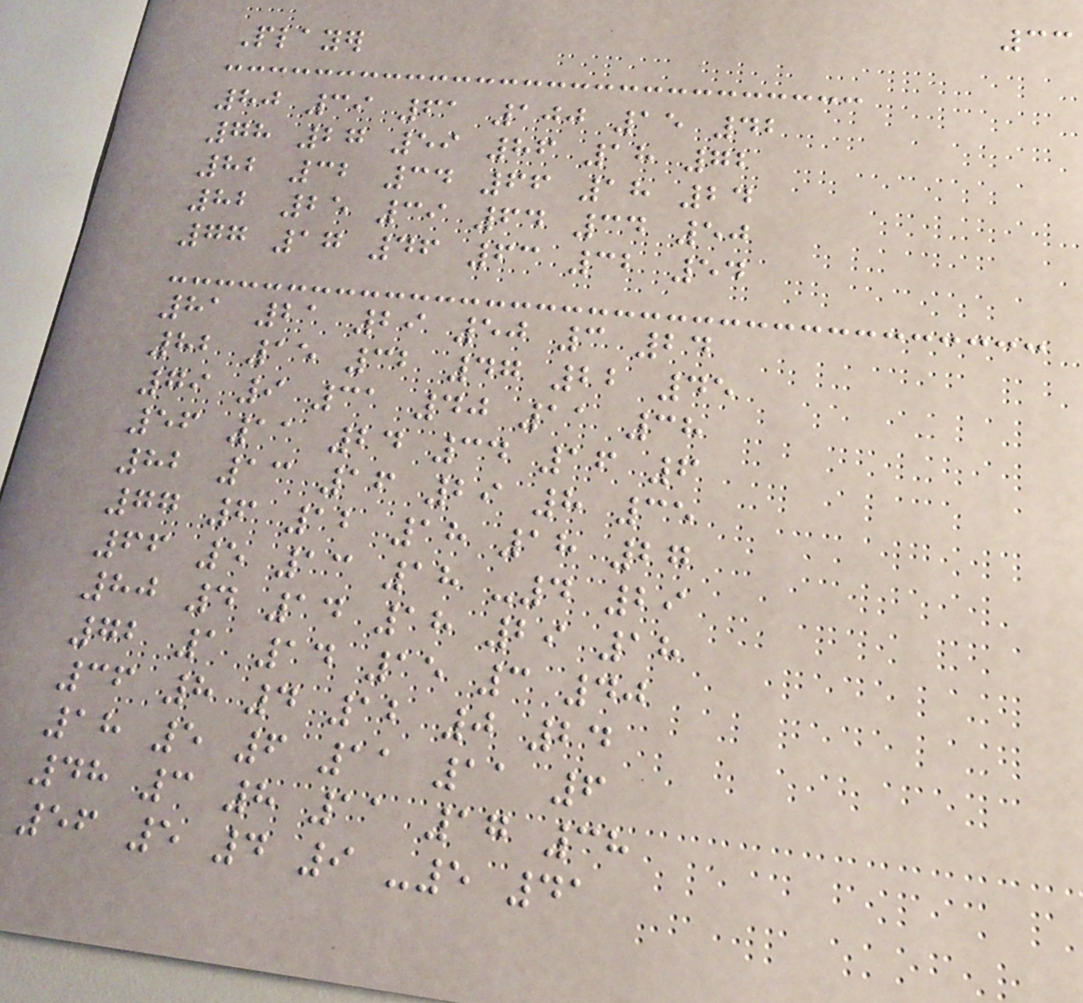33
Player
80 39 61 100 15 42
78 27 59 86 18 72
82 32 34 66 18 24
82 25 39 64 34 50
77 17 46 63 32 54
81 21 29 50 3 24
82 15 32 47 22 45
79 9 31 40 11 38
56 11 24 34 16 6
82 13 16 29 8 35
77 6 12 18 18 27
66 5 13 18 -4 29
80 4 14 18 29 18
72 1 14 15 3 40
36 8 4 12 0 24
18 5 6 11 11 6
48 3 8 11 17 38
56 5 4 9 -5 41
